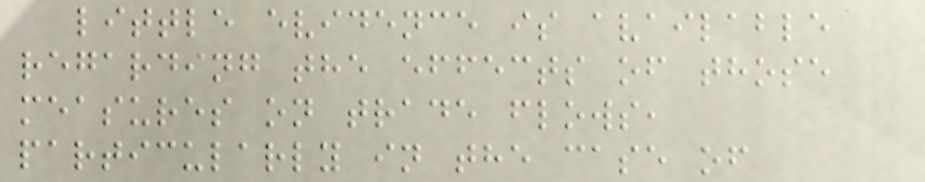little evidence is available
regarding the effects of those
measures on trade flows,
particularly in the case of
